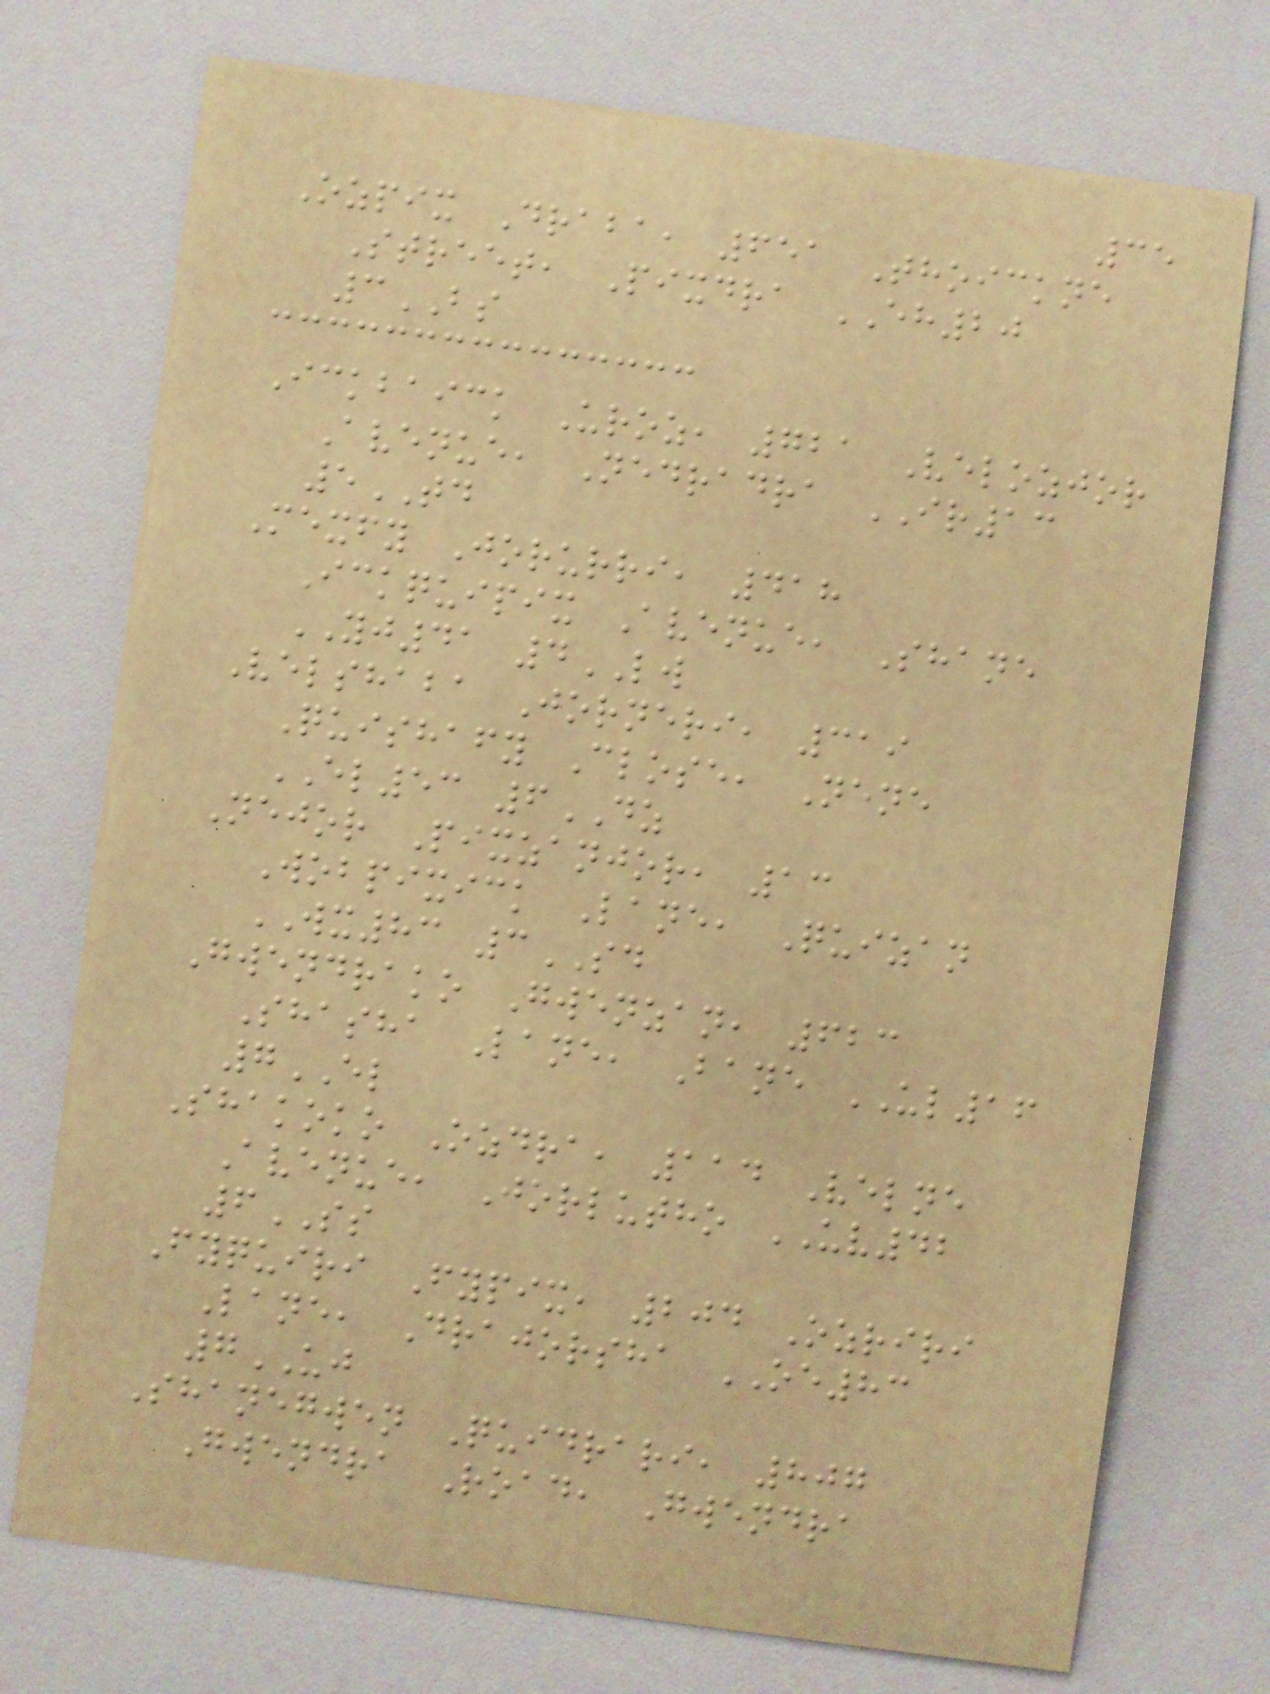35
Ozpix Draba, 651 Thoickne
Street, Pixdra EH20
3BS
Ickbaick Uroz, 721 Velozjor
Avenue, Nedradra IR13
5TD
Mexfy Jorurri, 418
Ickquipix Avenue, Shane
YJ41 4LW
Velshaba Jorneri, 319
Quishafy Close, Nene
EL53 6DZ
Nejor Pixzanjor, 13
Wobpixick Lane, Quizan
WX83 3SD
Gwendrako Gwenzan, 623
Shasha Lane, Bane UL16
7EL
Shakoko Ozdra, 114 Velne
Avenue, Jorlutho UV42
6SS
Fyquiri Fypix, 204 Ozriri
Lane, Drajorsha OE83
7UJ
Shanegwen Quidrari, 807
Gwendra Road, Gwendra
